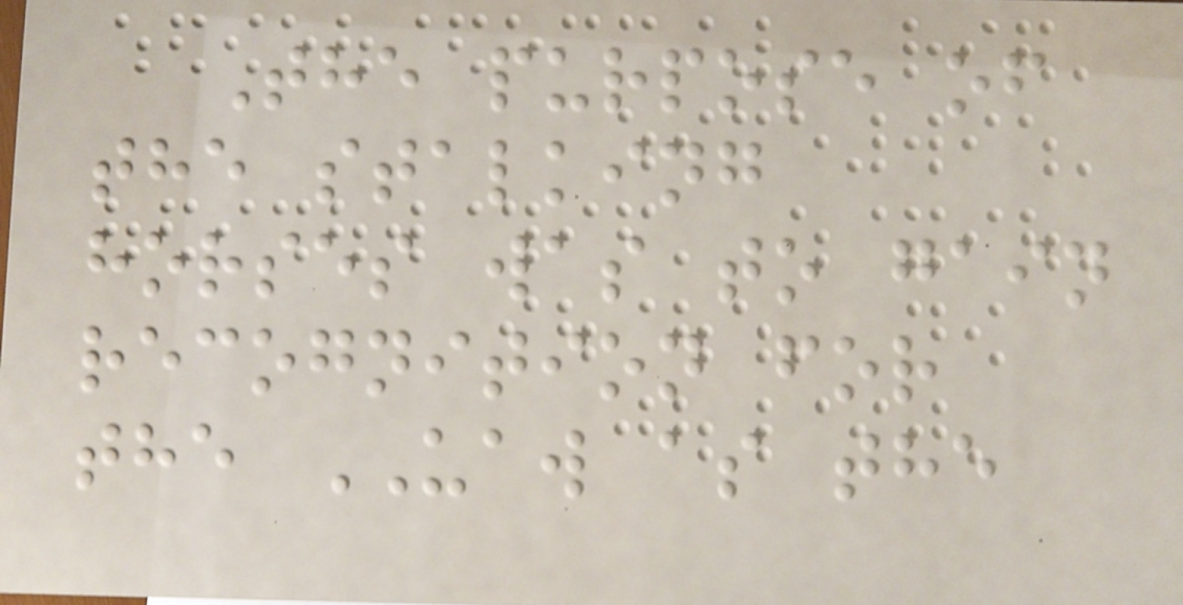The purpose of
the stalking
horses was to gain
recognition for
the UAW as the
